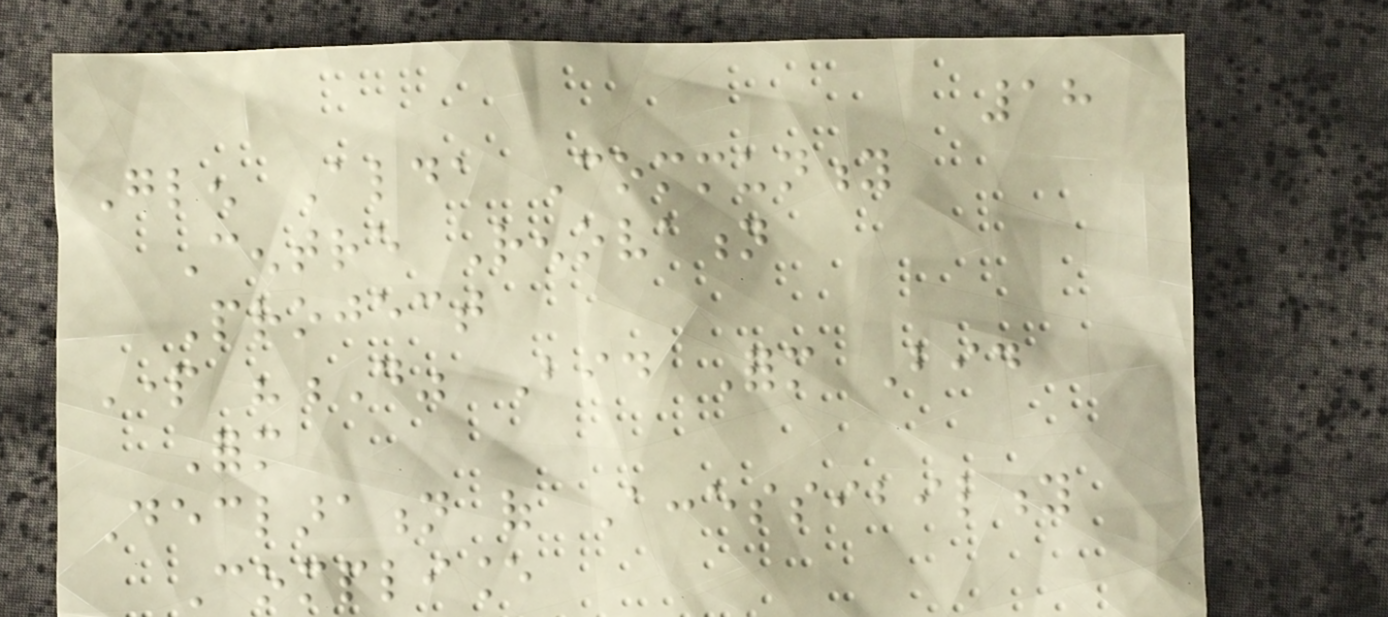18
Glen Alda Community
Centre Renovation
Project
Part "D" Bid Form Bid
Form
Declaration of Accessibility
Compliance
